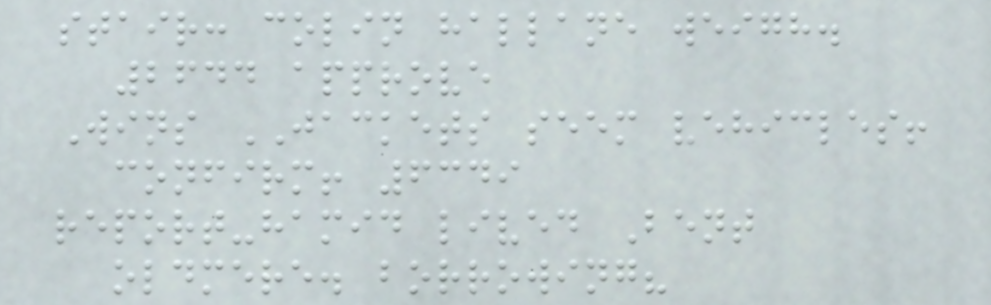stair: colin hallane weigh.
2644 approve
Wins JACKETS seem vehicles!
confirm! 6349
report-hamid lived Bent
oldmere. borrowing?
